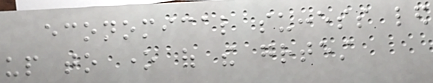economical success led
up to one of the greatest
